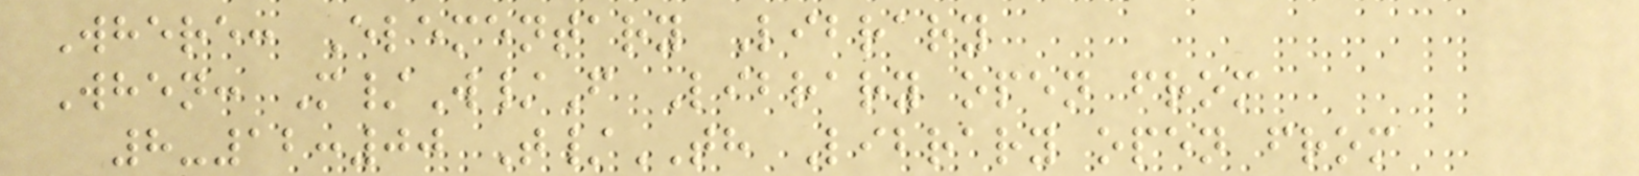Where: Elementary Library
When: M/W/F Library open from
8-12:00 T/TH Library open from
